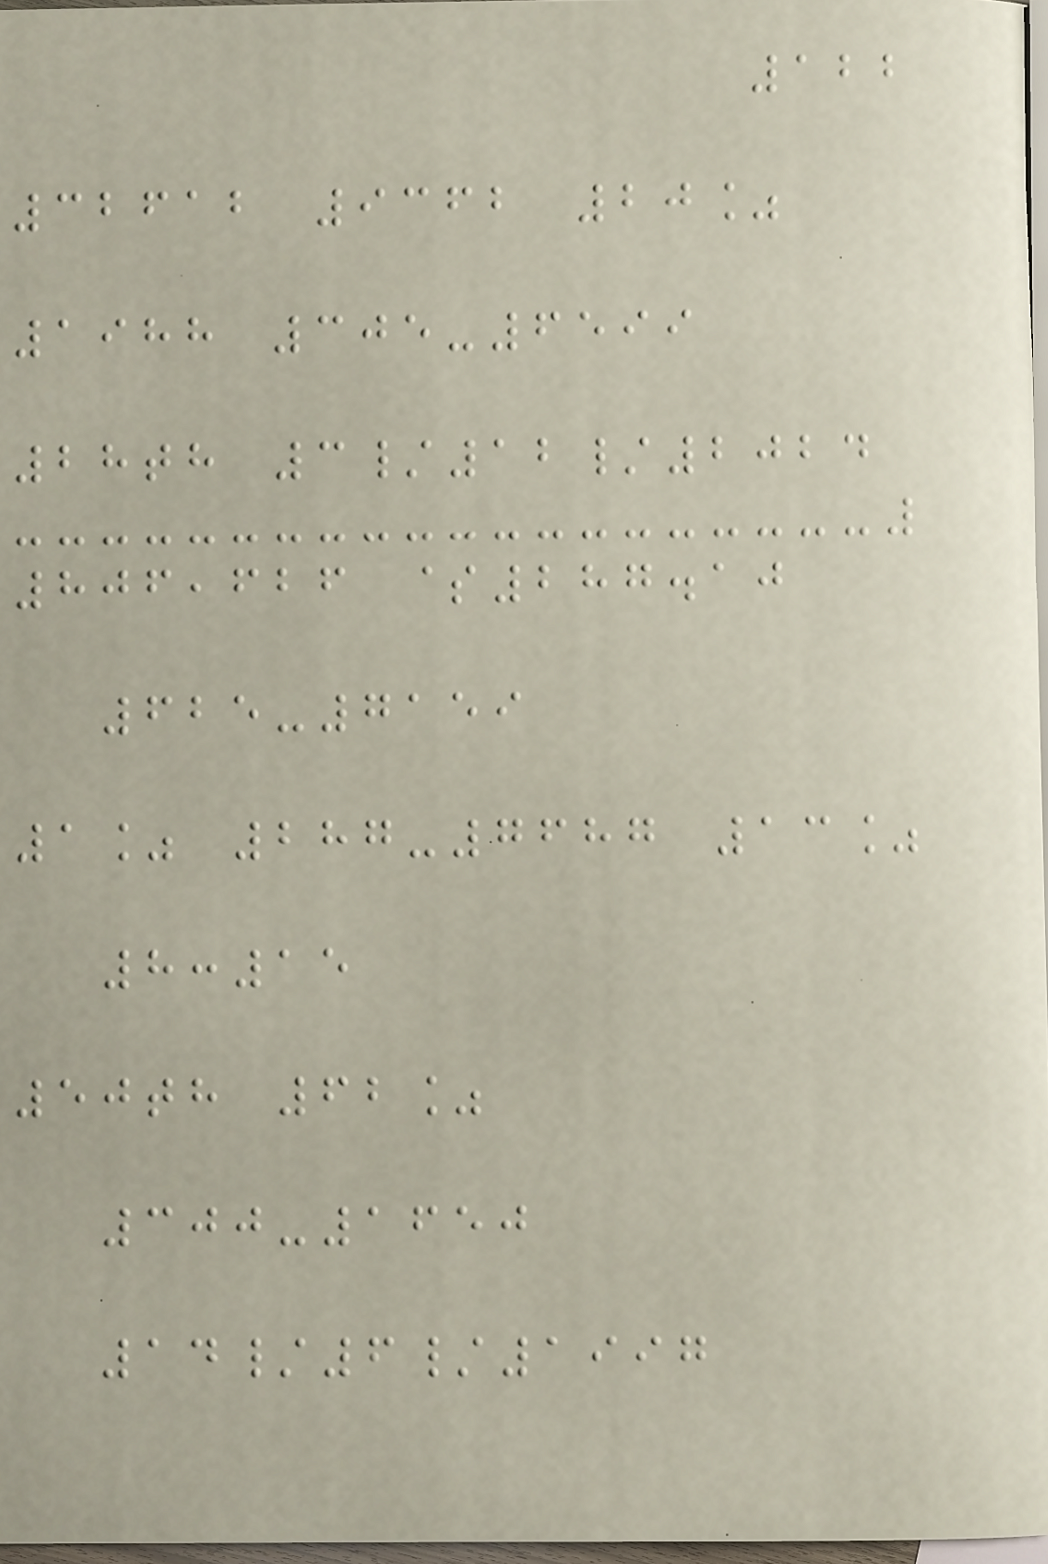122
32612 9362 20%
1988 305-6599
28th 3/12/2024
806,626 $287.10
625-7159
1% 287-7687 13%
8:15
50th 62%
300-1650
14/6/1997
